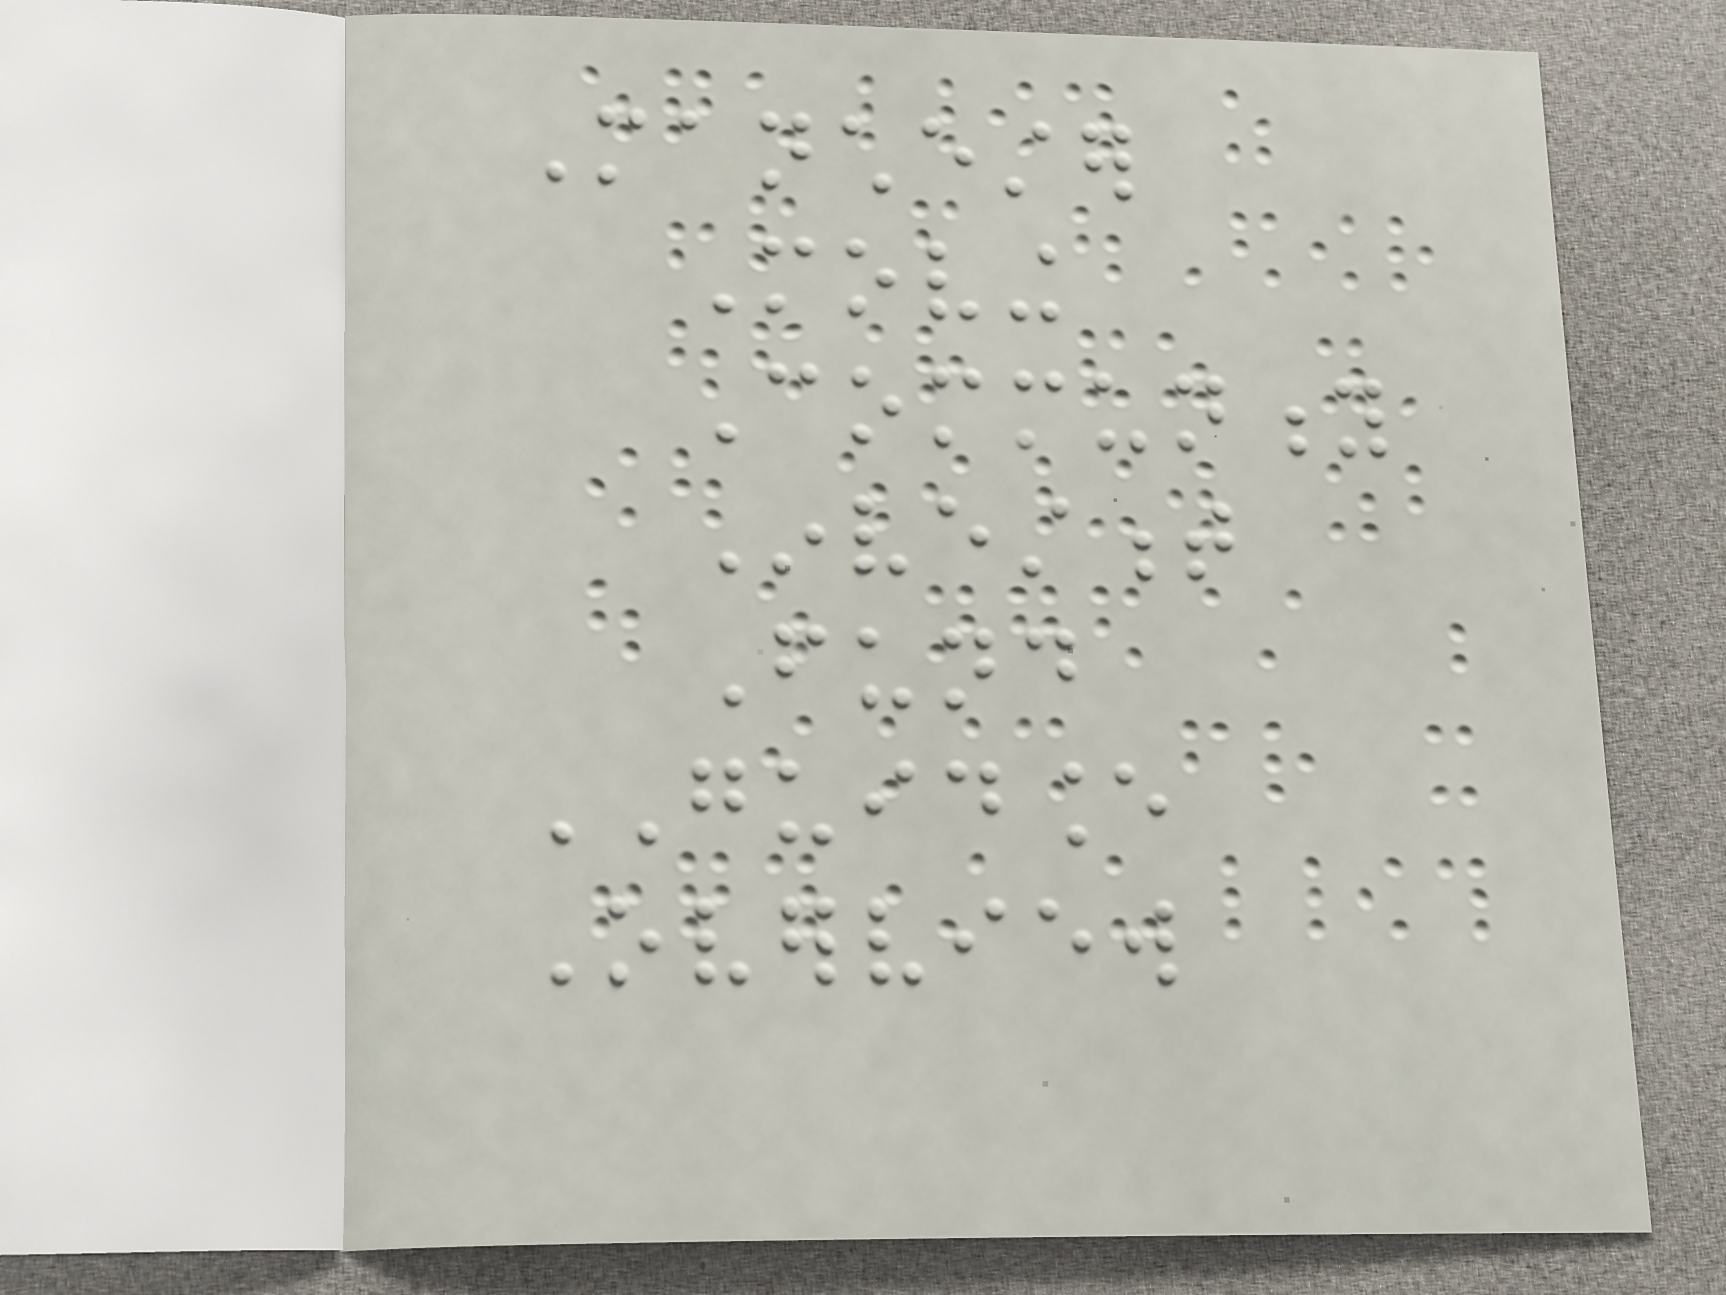Manchester
Moving
Community
Investment
Fund
GUIDANCE
Overview
